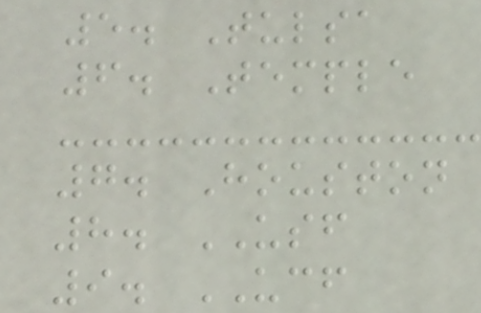5. Tulsa
6. Temple
7. Houston
8. USF
9. UCF
